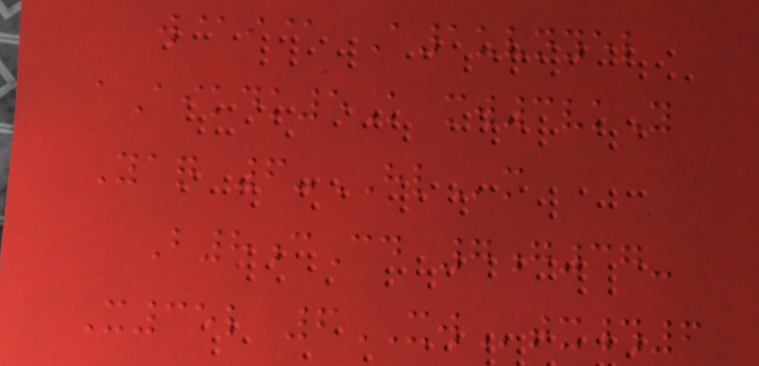w@i@ A1uvnyel
aAikdk5K mw3vkY
Yaq 6-HLm
B8cCd 7g37-
X35l 6XWtx#6
